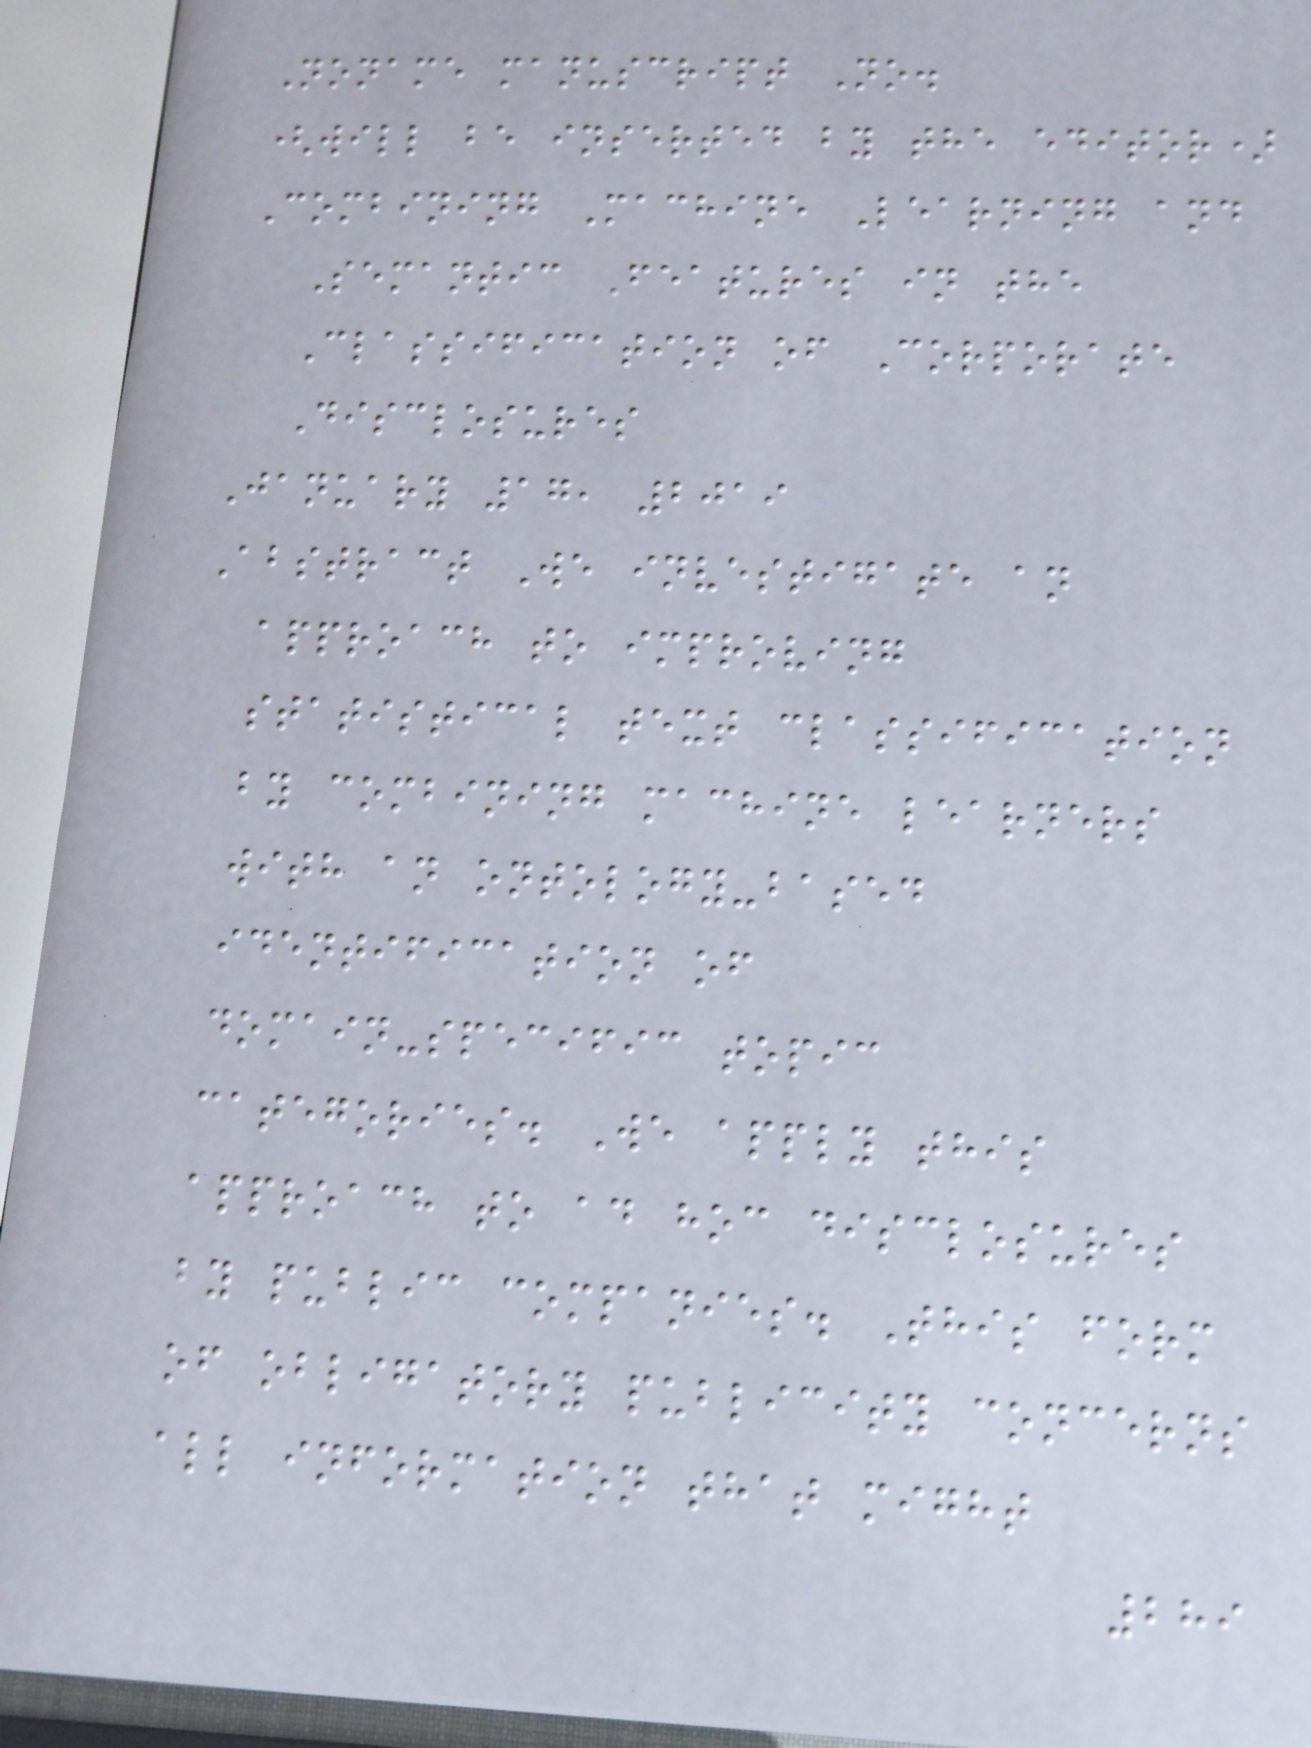Noname manuscript No.
(will be inserted by the editor)
Combining Machine Learning and
Semantic Features in the
Classification of Corporate
Disclosures
January 17, 2019
Abstract We investigate an
approach to improving
statistical text classification
by combining machine learners
with an ontology-based
identification of
domain-specific topic
categories. We apply this
approach to ad hoc disclosures
by public companies. This form
of obligatory publicity concerns
all information that might
289
